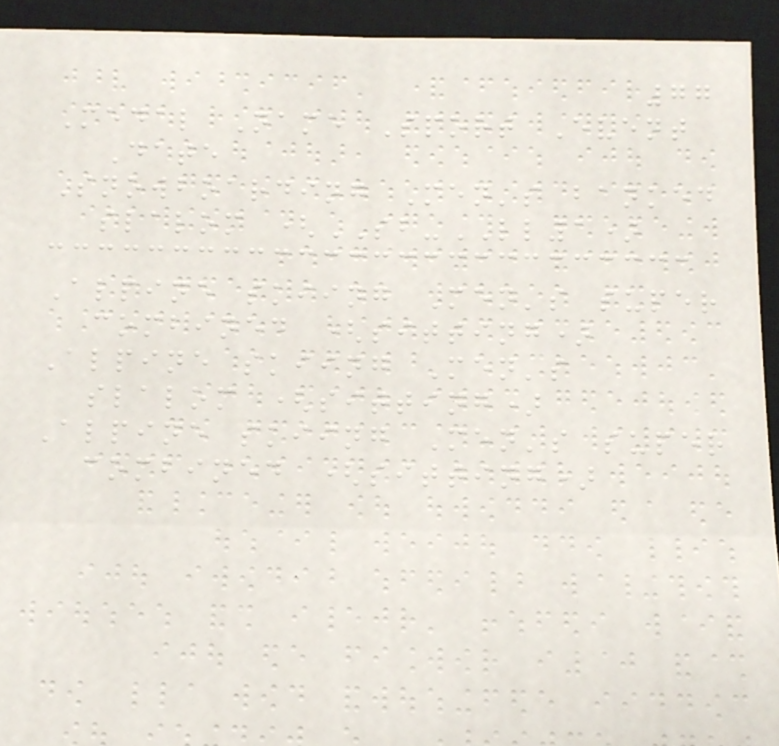77
Medal Name Sport Event
Date
Snowboarding Men's banked
slalom (SB-LL1)
Alpine skiing Men's super
combined (sitting)
Alpine skiing Men's
slalom (sitting)
Alpine skiing Men's super
combined (sitting)
